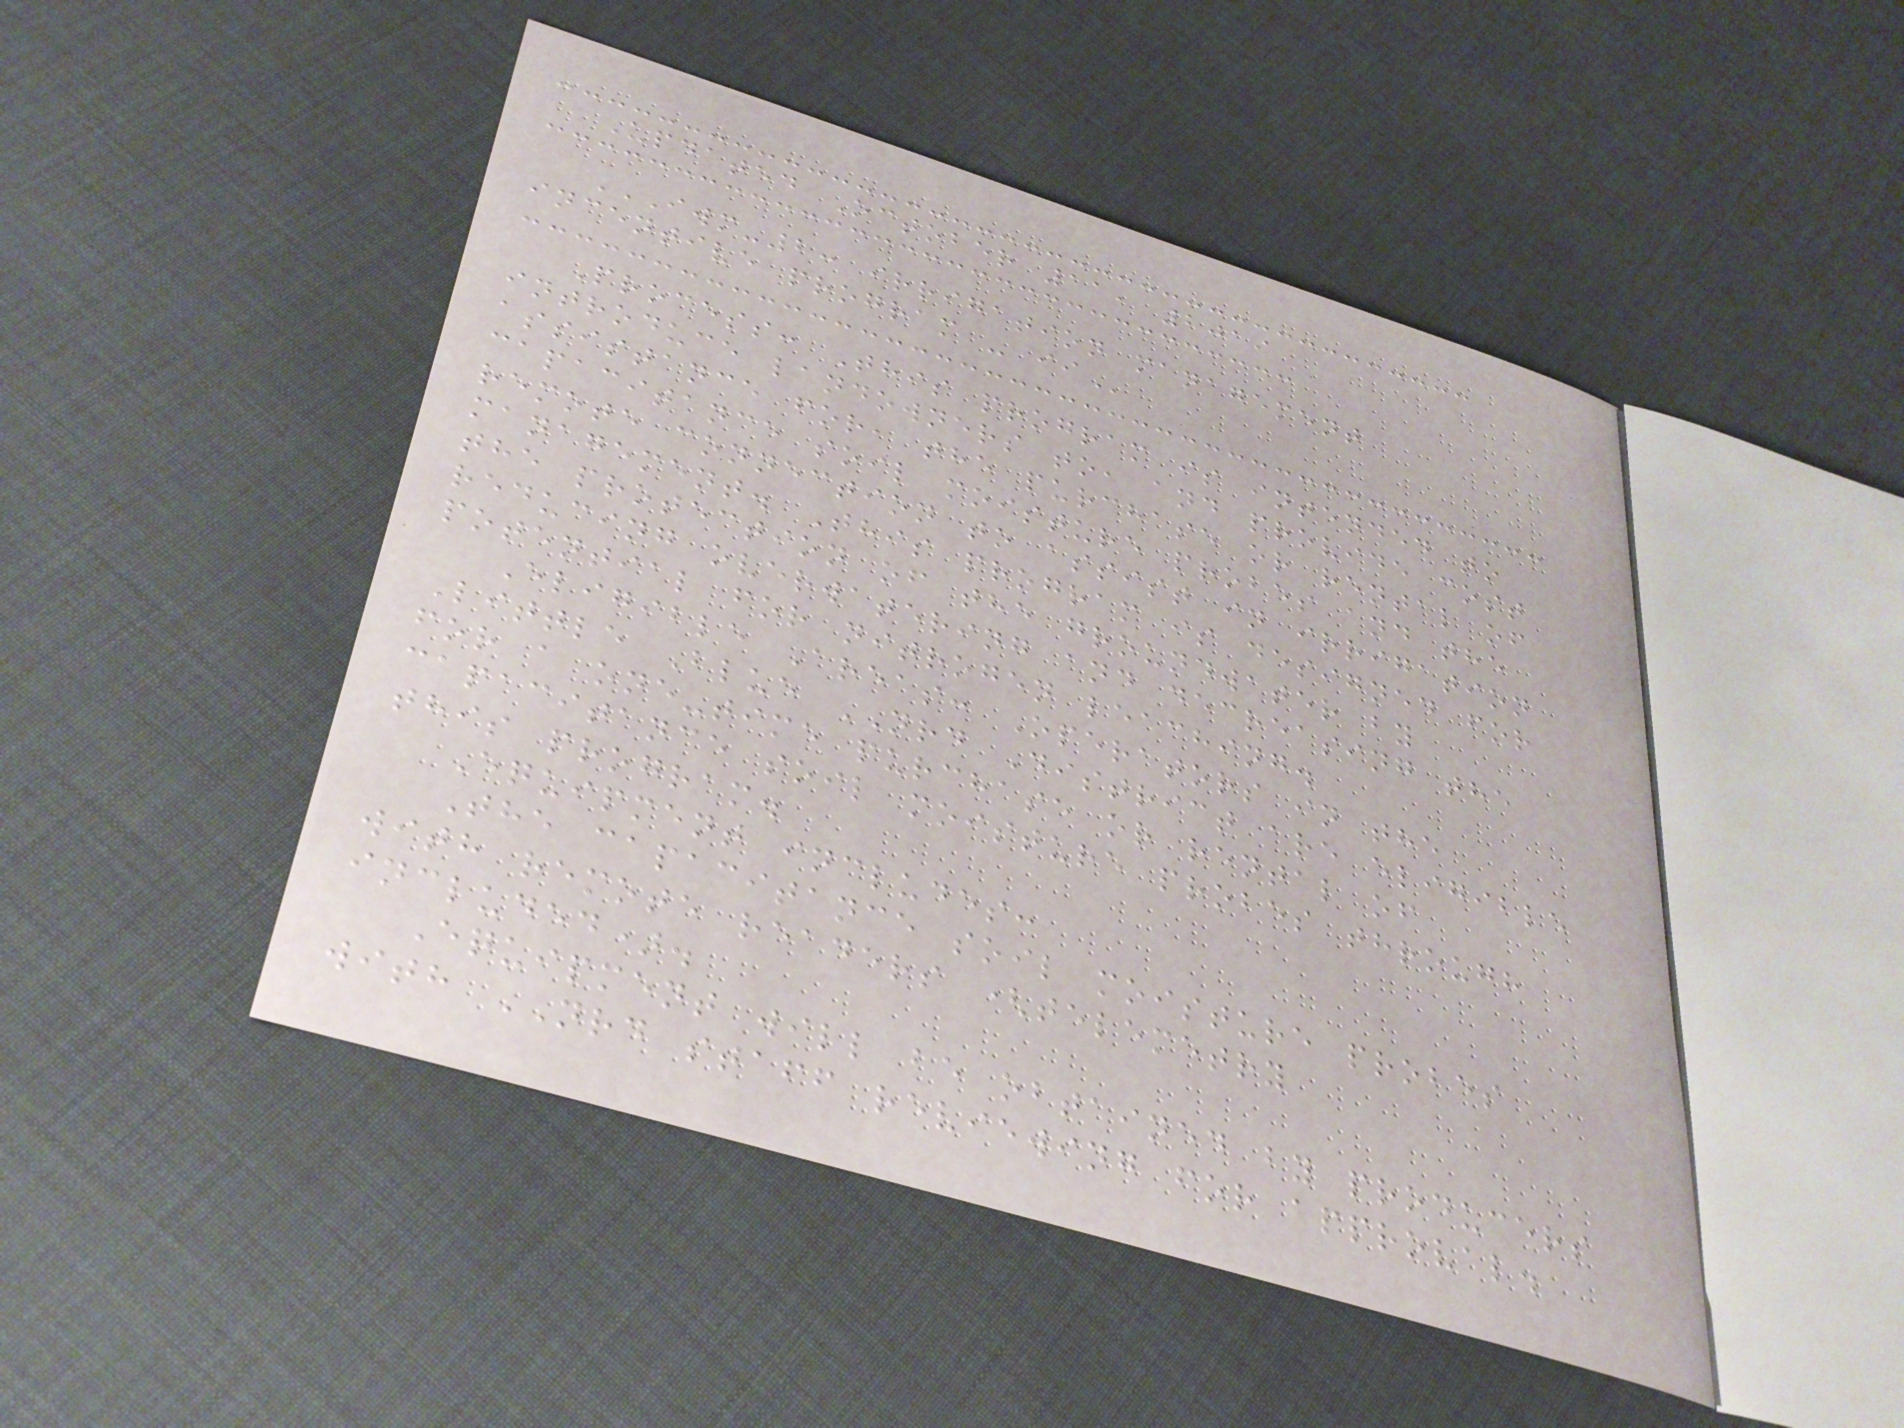Updated October 11, 2019
IWM-2: IRRIGATION MANAGEMENT
INCENTIVE PROGRAM - II
Process: This program is intended to
introduce landowners to, and provide cost
assistance for, the purchase or rental of
capacitance soil moisture probes and the
remote connection to assist in irrigation
management. This program is designed for
the protection of the groundwater by
reducing overwatering and decreasing the
potential for nitrogen leaching.
Eligible Areas: Operators in the
Little Blue NRD District are eligible
for a one-time purchase or rental of
capacitance soil moisture probes through
this program.
Equipment includes:
The capacitance soil moisture probes
with remote readers (telemetry
included).
Equipment will be obtained by producers
with NRD staff reviewing for approval.
